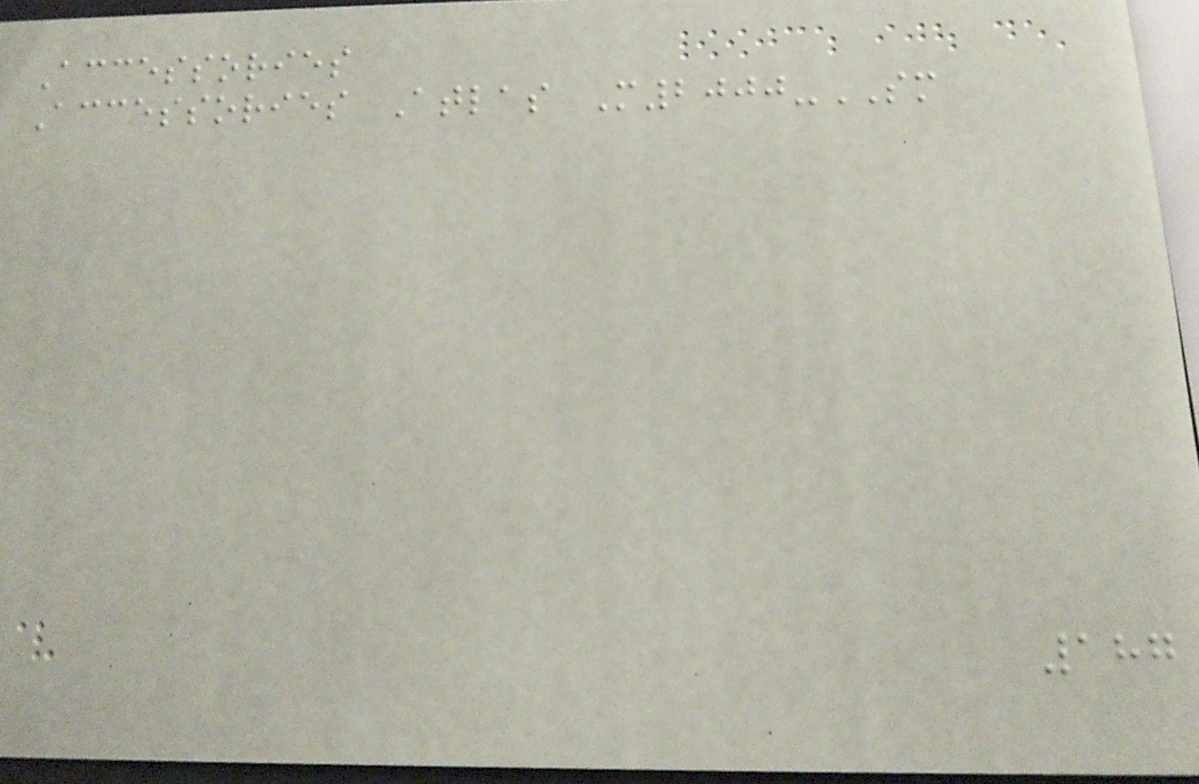Accessories
Accessories Atlas M2000-SM
187
